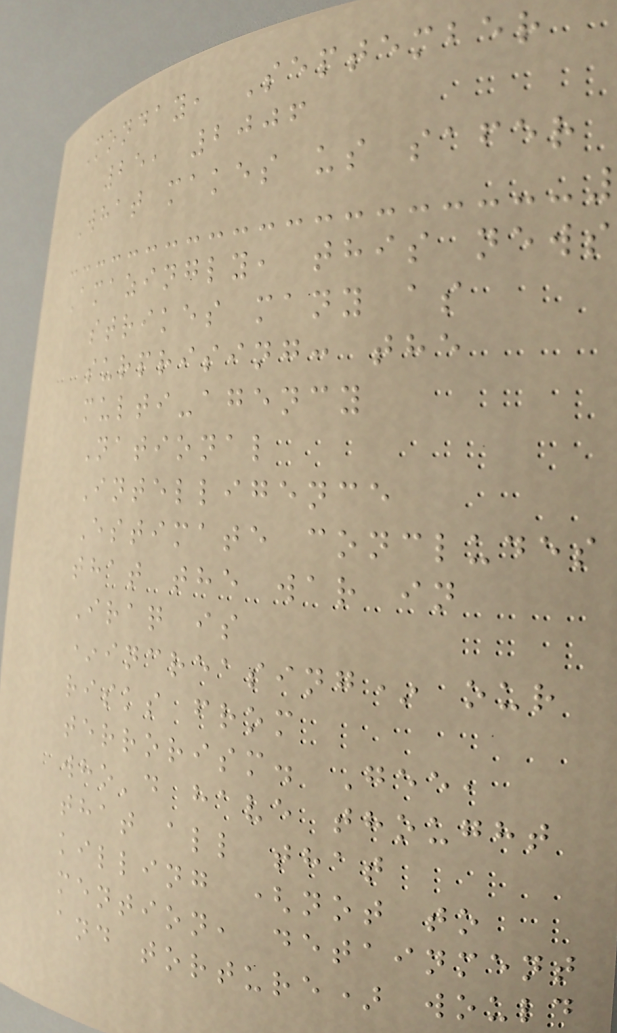Monday, September
25, 2006
What makes us safer
Amazingly, this news
strikes many as
surprising: the
multi-agency
National
Intelligence
Estimate concludes
that the war in
Iraq is
*increasing* our
risks from
terrorism. Gee,
who'd have thought
that all that
killing (not to
mention, detainment
and torture) would
